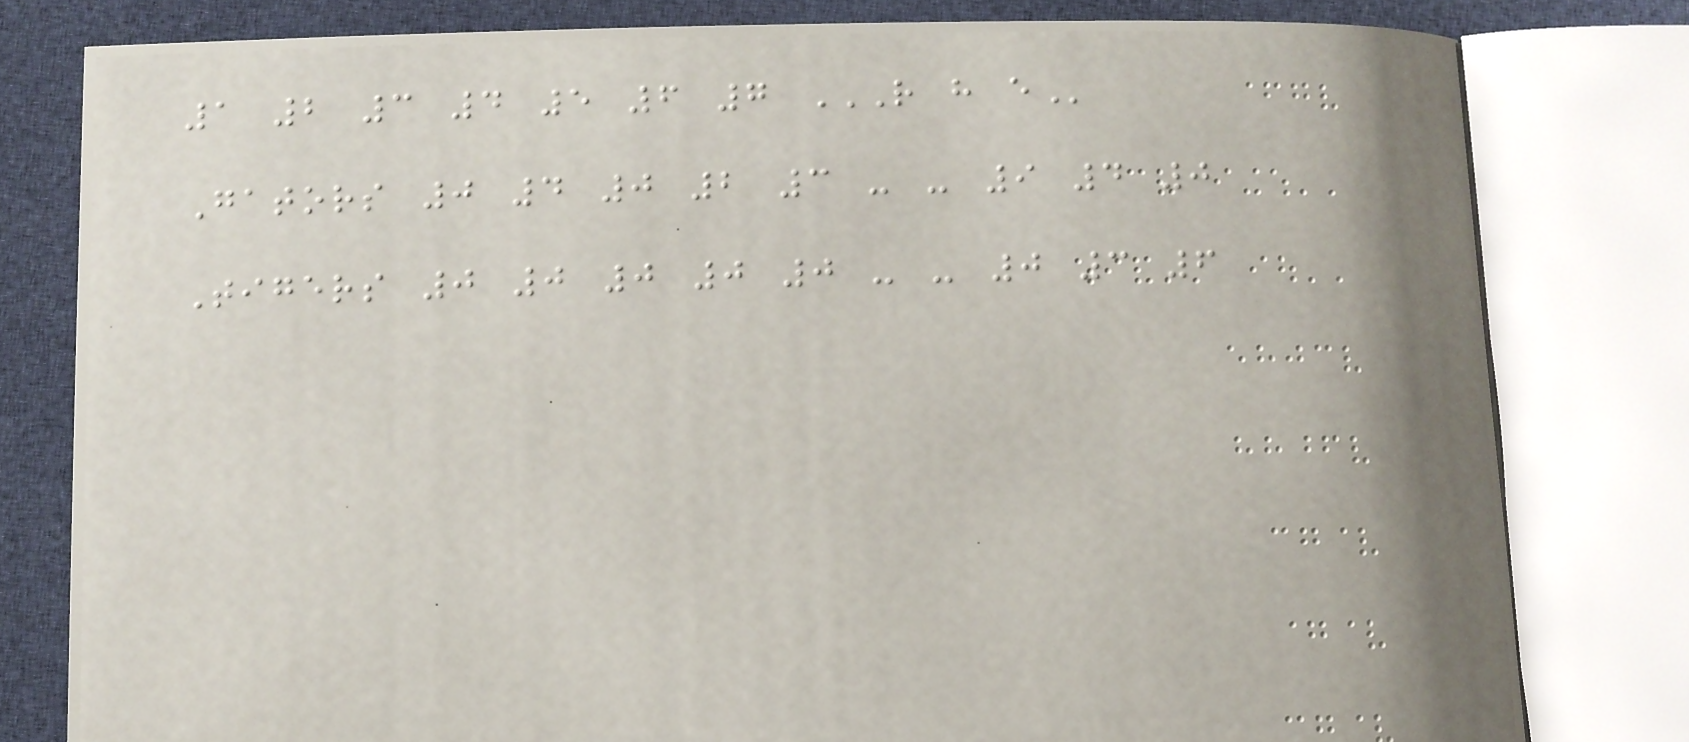1 2 3 4 5 6 7 R H E
Gators 0 4 0 2 3 - - 9 4 0
Tigers 0 0 0 0 0 - - 0 3 6
